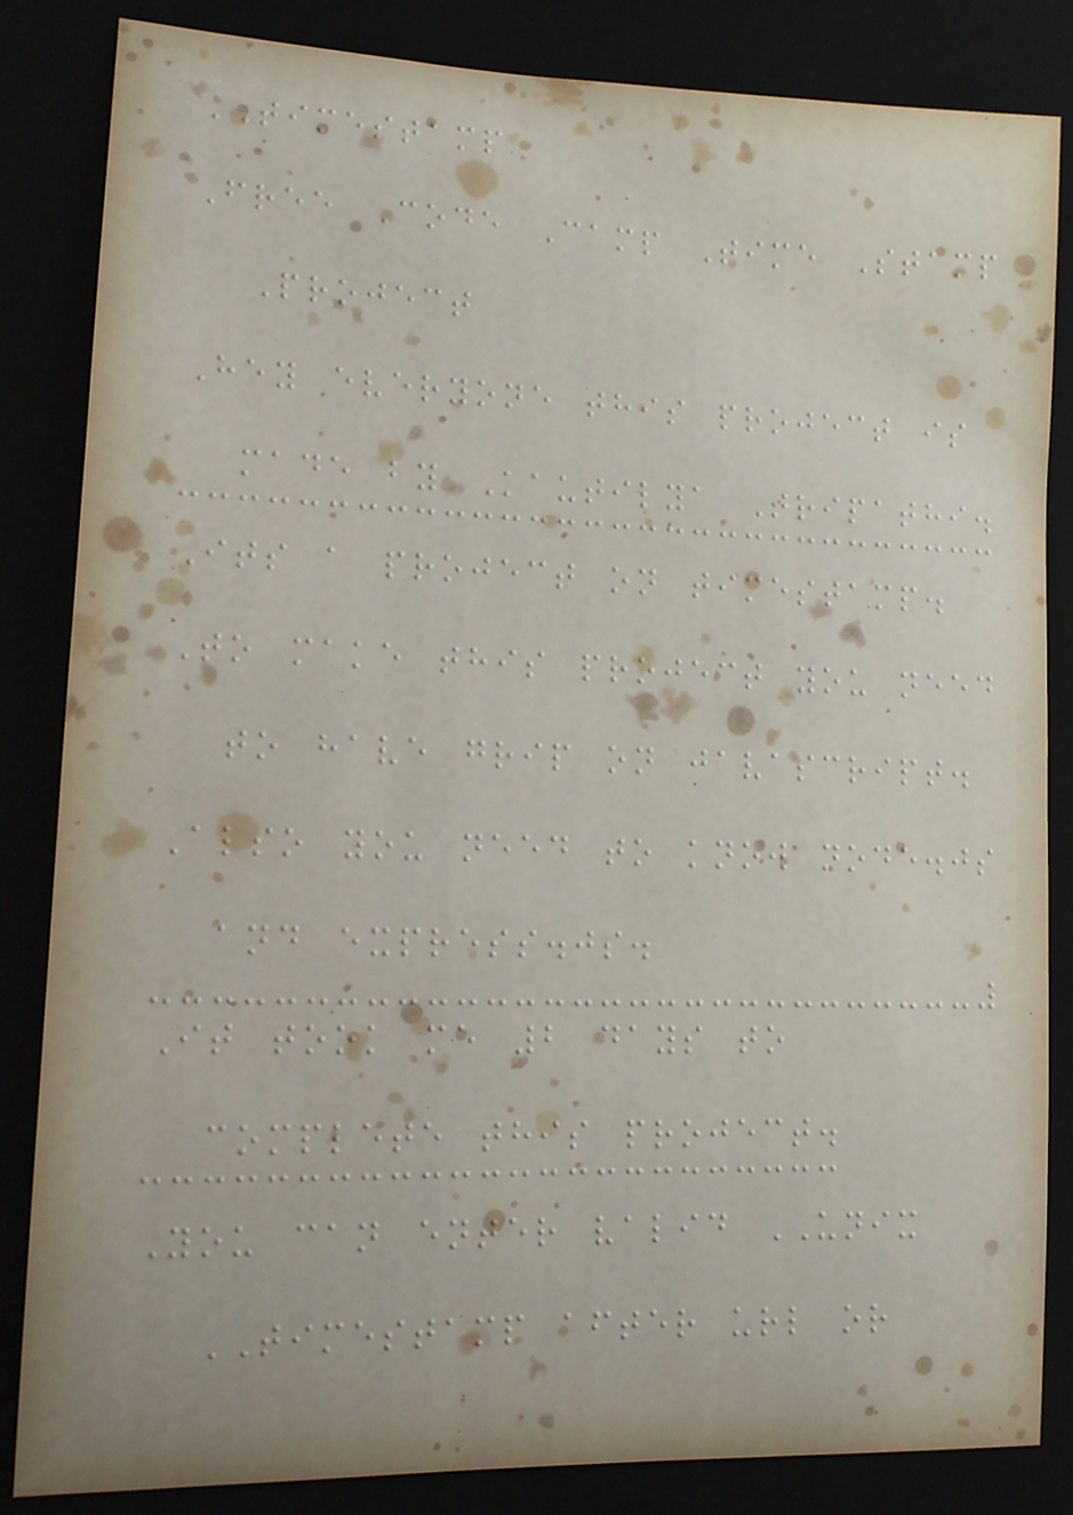TIMESTAMP
Free Code Camp Time Stamp
Project
Hey everyone this project is
made by Kautilya Tripathi.
Its a project on timestamp.
To make this project you need
to have grip on javascript.
Also you need to know node.js
and express.js.
It took me 2 days to
complete this project.
You can enter valid UNIX
TIMESTAMP after url or
